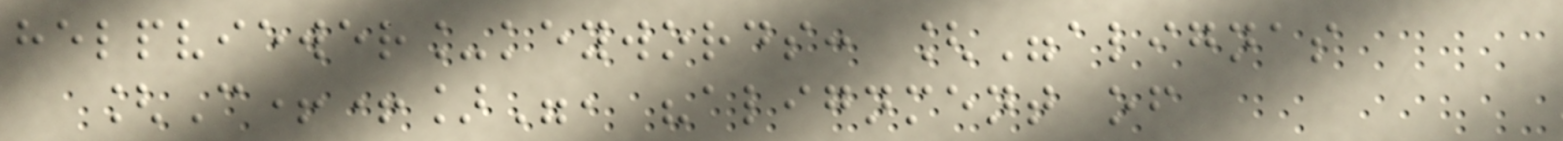helpviewer_keywords: ["alignas
[C++]", "alignment of
